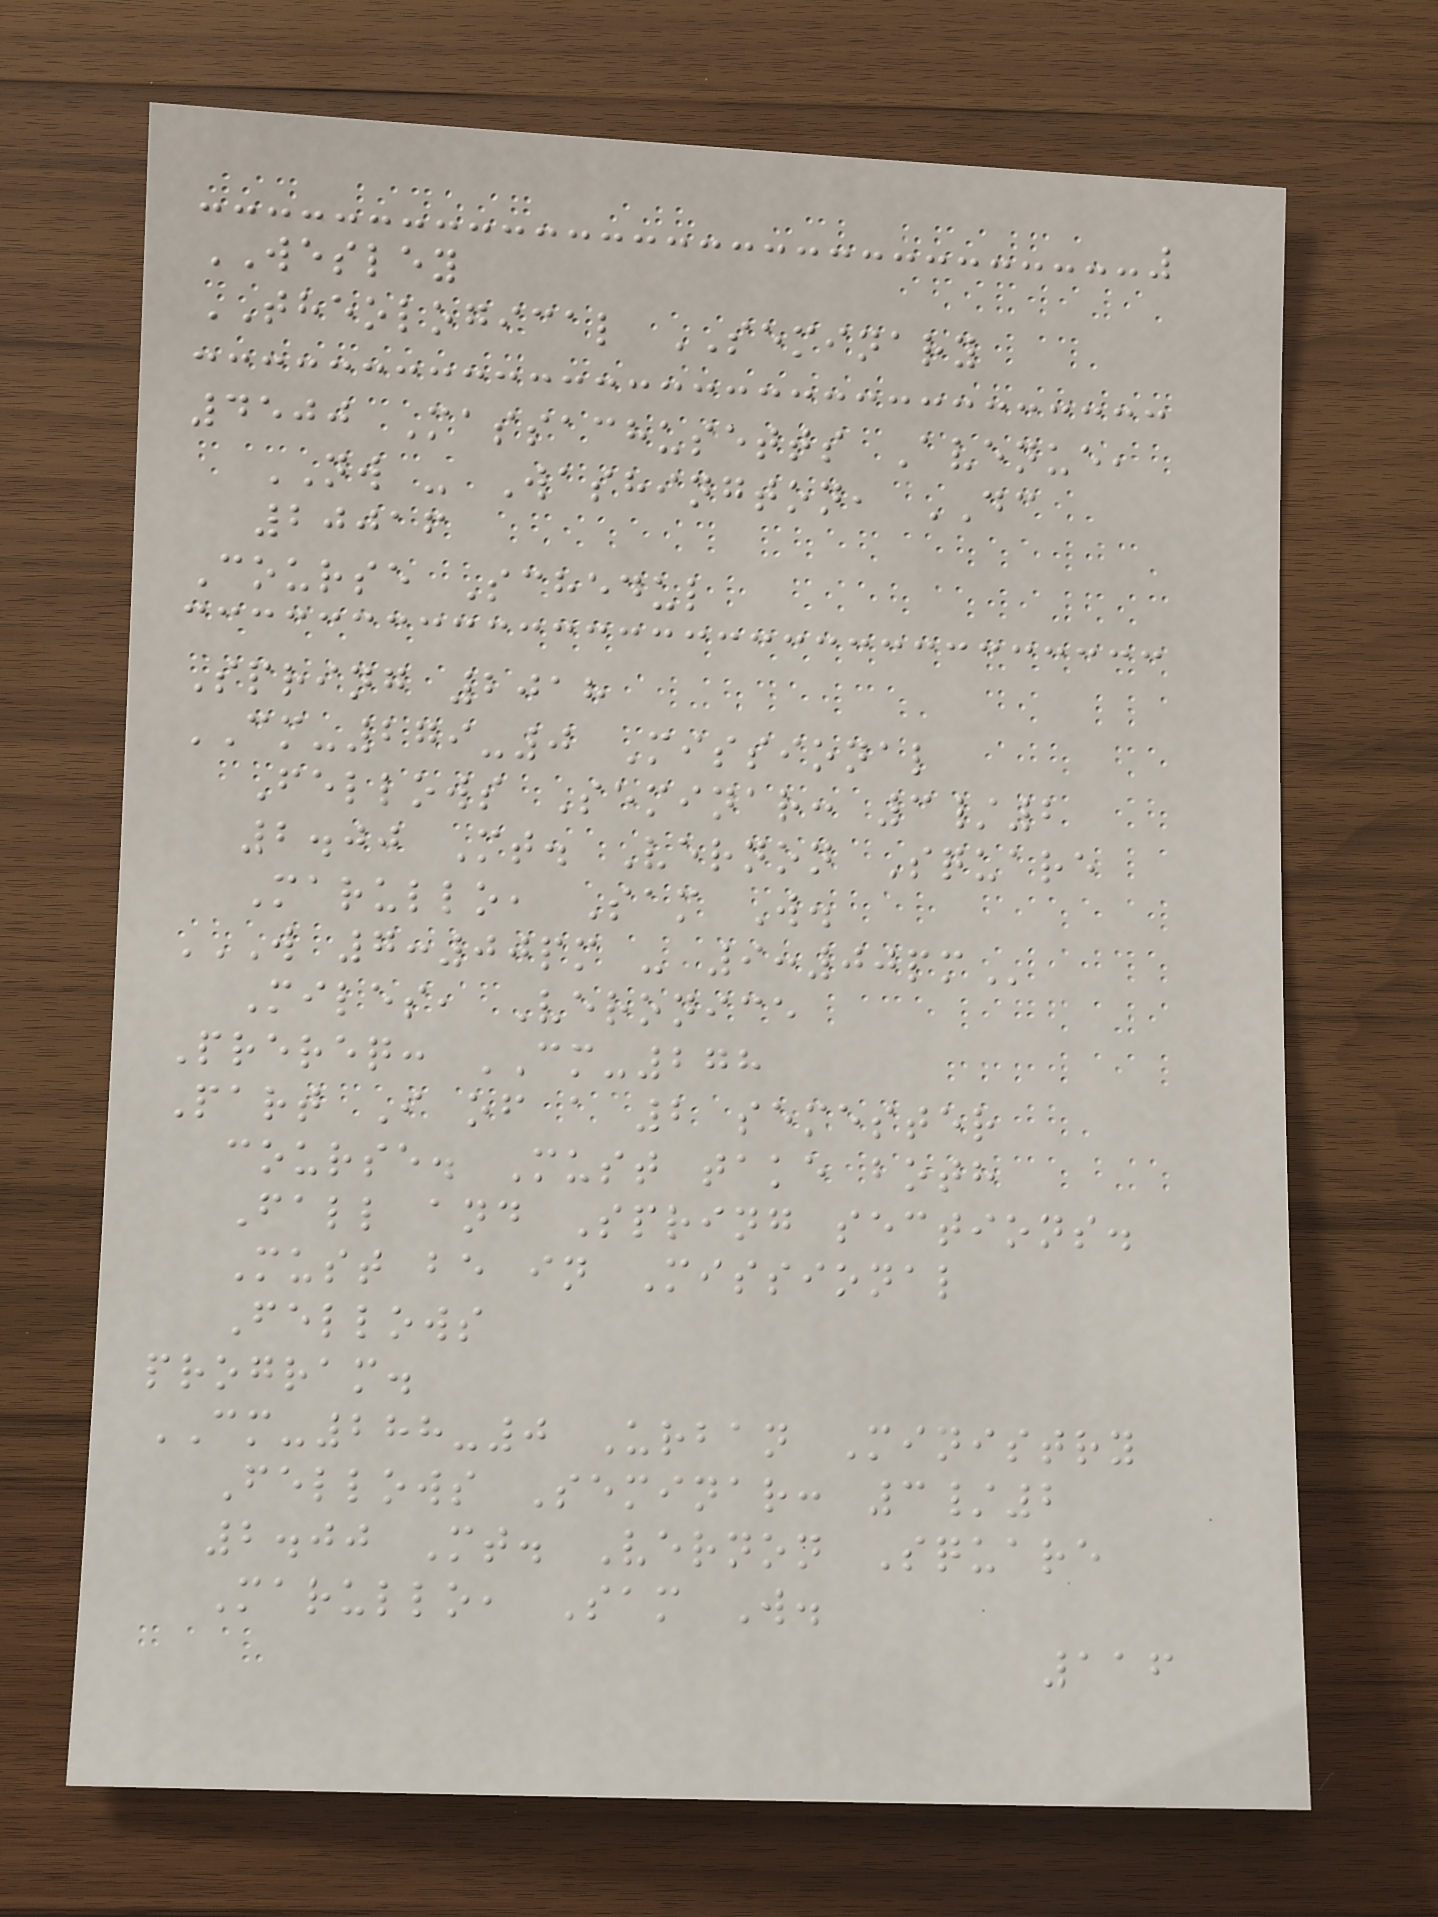WESLEY
THEOLOGICAL SEMINARY
4500 Massachusetts Avenue,
NW - Washington, DC
20016
Course Schedul
Spring 2018
CM-279-0 Missional
Fellows Seminar: 3/2
2.00 Mt. Vernon Square
Marullo, Sam W.
W 7:00PM - 9:00PM
Miles, Veronice
Prereq: CM-278
Part I of a 2 semester
course. Must take both
Fall and Spring sections.
Must be in Missional
Fellows
program.
CM-288-0 Urban Ministry
Fellows Seminar: 3/2
2.00 Mt. Vernon Square
Marullo, Sam W.
116
